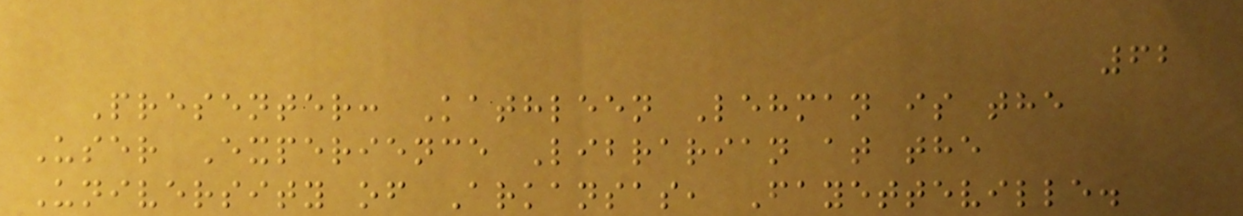62
Presenter: Kathleen Lehman is the
User Experience Librarian at the
University of Arkansas, Fayetteville.
